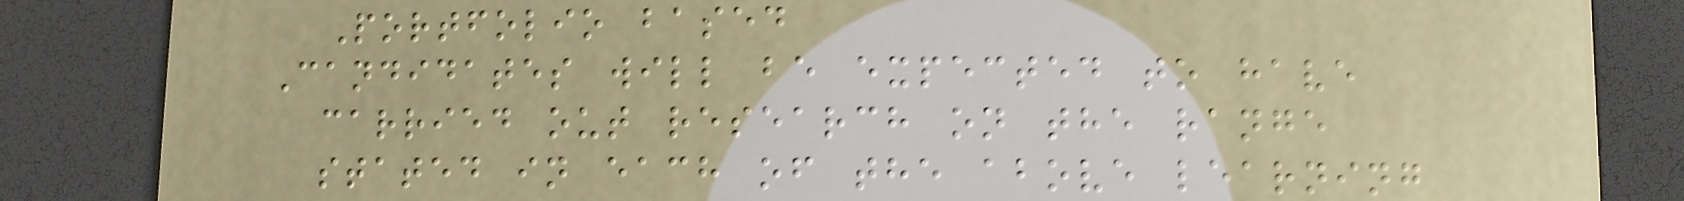Portfolio based
Candidates will be expected to have
carried out research on the range
stated in each of the above learning
